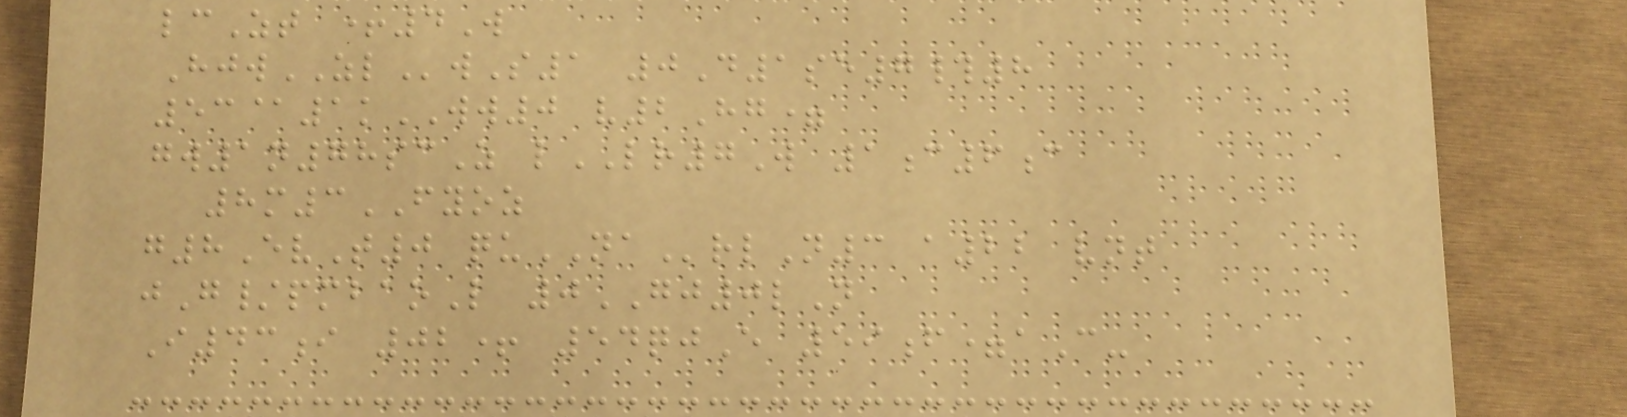lcZt +4W
HjwZLwS1 0D1se7#8
53@1kWW0 v2Hg=
gw1n78scZ lLR7W 1c6c
8m3FYOZ
g8EvT0 quNArlN3 a22 vnt
jG/pmbaoL 0GJ0lN
I43i 02+ 54qjE 59f=aC-
